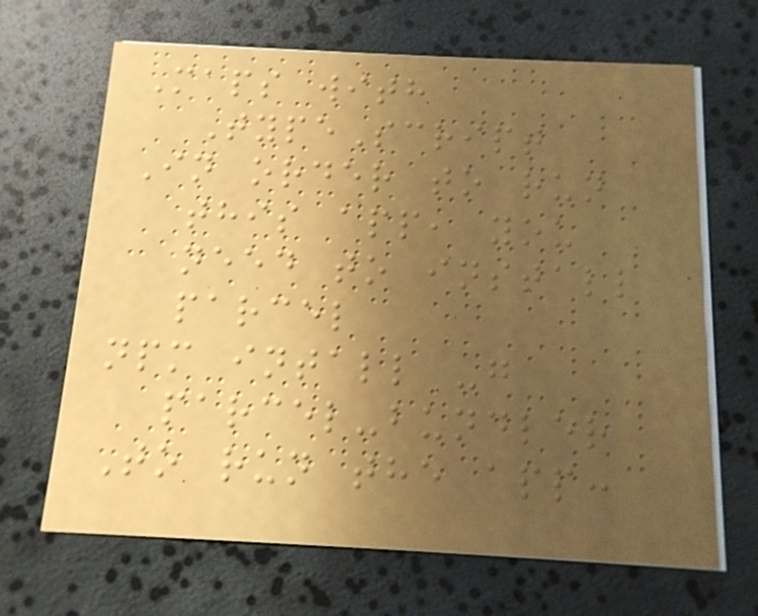Maps with
TypeScript
In order to run
this app, you
need to install
parcel
npm intall -g
parcel-bundler
To run the app:
